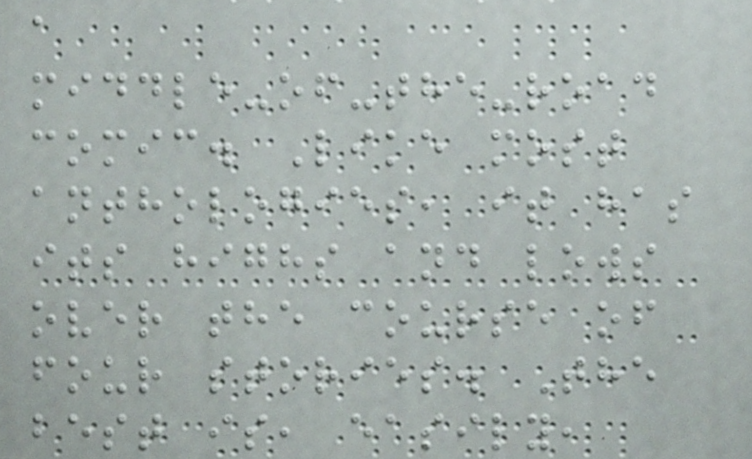a
middle-of-the-road
comic. Like most
anthologies, it has
its highs and lows
over the course of
four stories. The
best is, easily,
